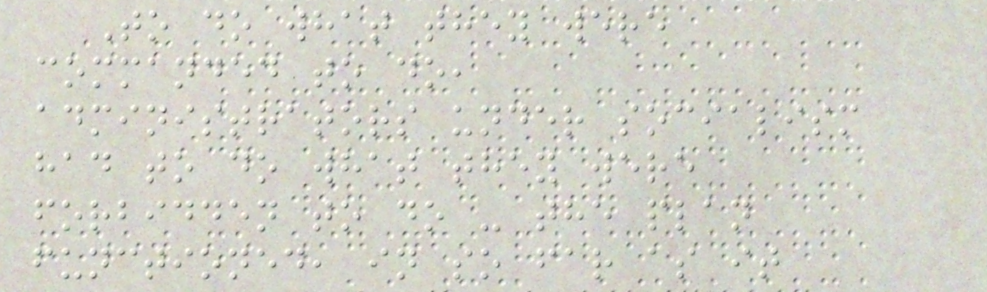To do what they were
commanded to do,
administrators under socialism
had to do what they were
forbidden to do - the plan
functioned, in so far as it
